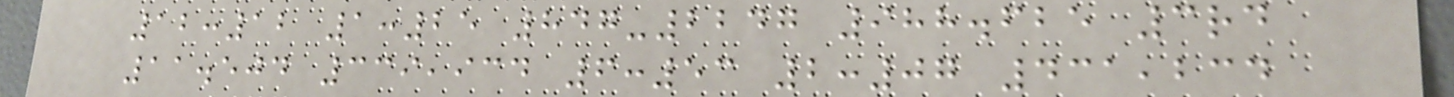12:12 1:25 847-2247 988.625 3rd
11.504 339,934 6:53 2:07 431,234
